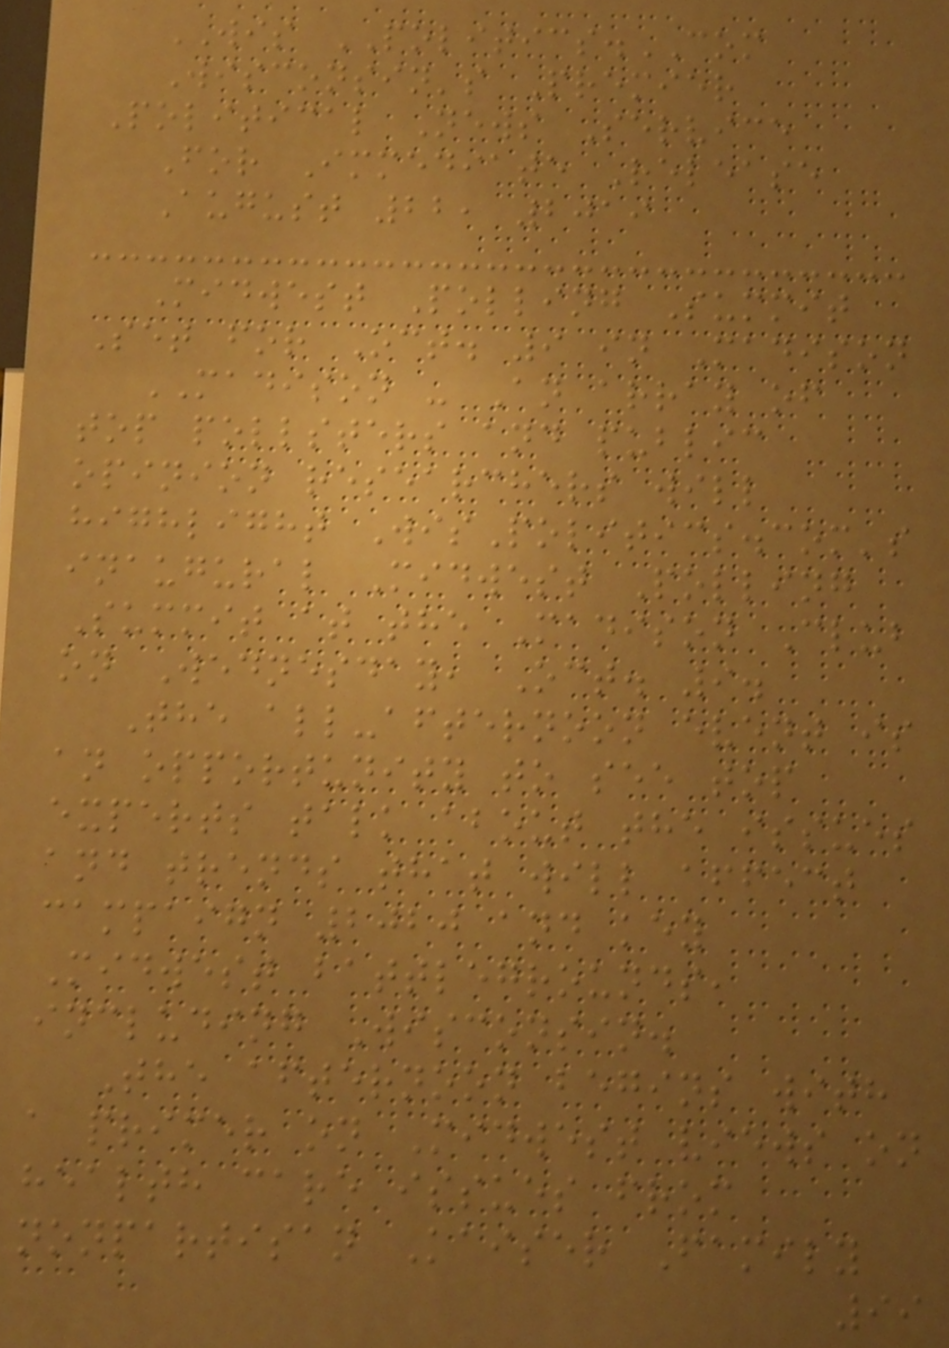WIS POLITICS.COM
Wisconsin's Premier
Political News Service
For Immediate Release
August 22, 2019
Midwest Polling Summit
Set for Oct. 9 in Madison
MADISON - An array of
top pollsters and public
opinion researchers will
highlight WisPolitics.com's
inaugural Midwest Polling
Summit at the Madison Club
on Wednesday, Oct. 9.
The all-afternoon event is
an opportunity to see top
experts talk about the issues
and trends that will affect
campaign 2020 and key
Midwest battlegrounds,
including Wisconsin.
The afternoon begins with
a primer on Midwest views on
health care issues from
nonpartisan Kaiser Family
99
